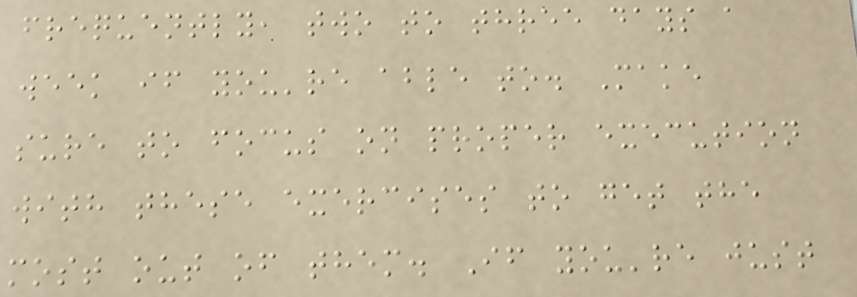frequently, two to three days a
week if you're able to. Make
sure to focus on proper execution
with these exercises to get the
most out of them. If you're just
